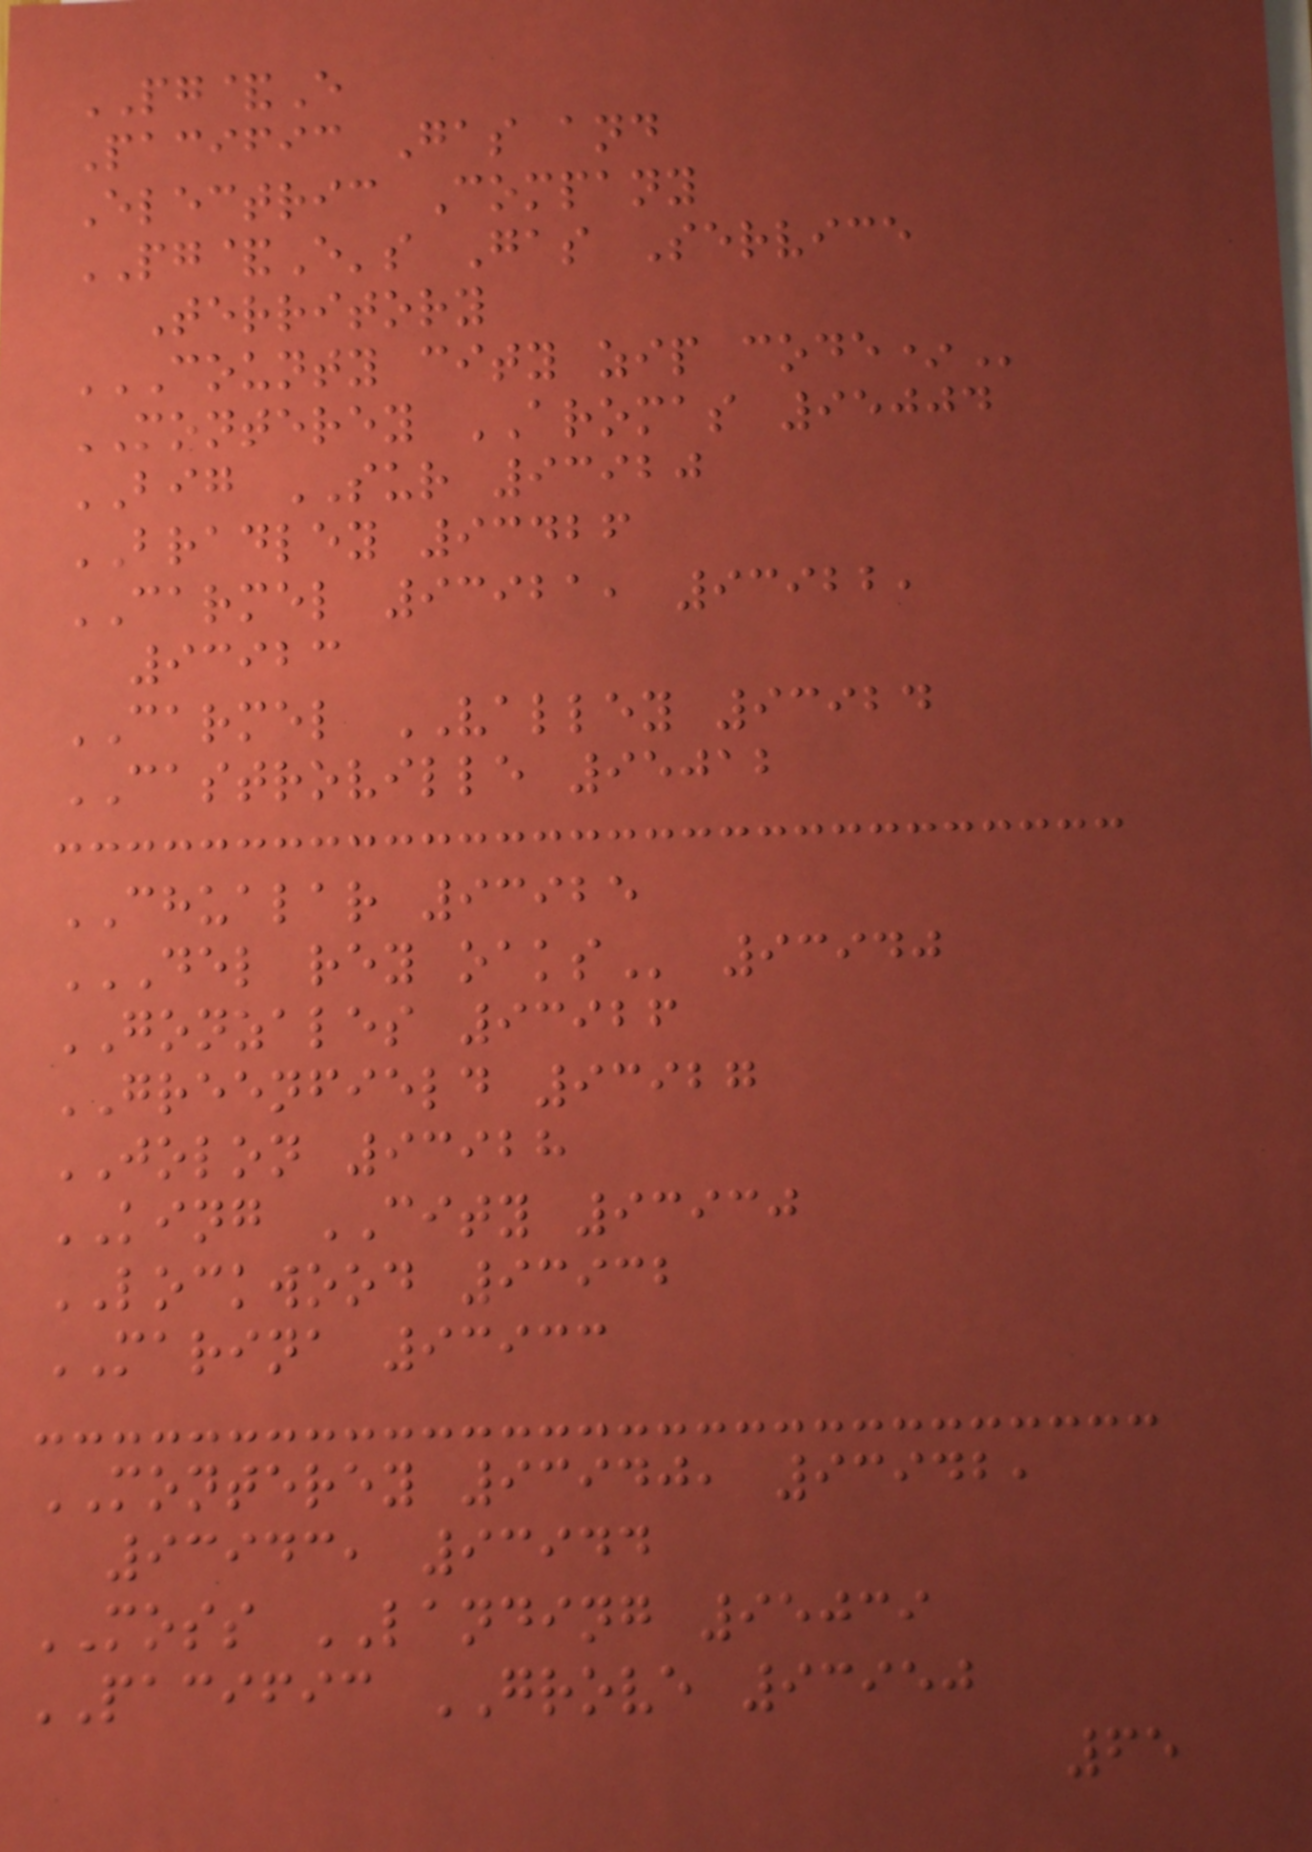PG&E
Pacific Gas and
Electric Company
PG&E's Gas Service
Territory
COUNTY CITY ZIP CODE*
MONTEREY AROMAS 95004
BIG SUR 93920
BRADLEY 93426
CARMEL 93921, 93922,
93923
CARMEL VALLEY 93924
CASTROVILLE 95012
CHUALAR 93925
DEL REY OAKS 93940
GONZALES 93926
GREENFIELD 93927
JOLON 93928
KING CITY 93930
LOCKWOOD 93932
MARINA 93933
MONTEREY 93940, 93942,
93943, 93944
MOSS LANDING 95039
PACIFIC GROVE 93950
65
